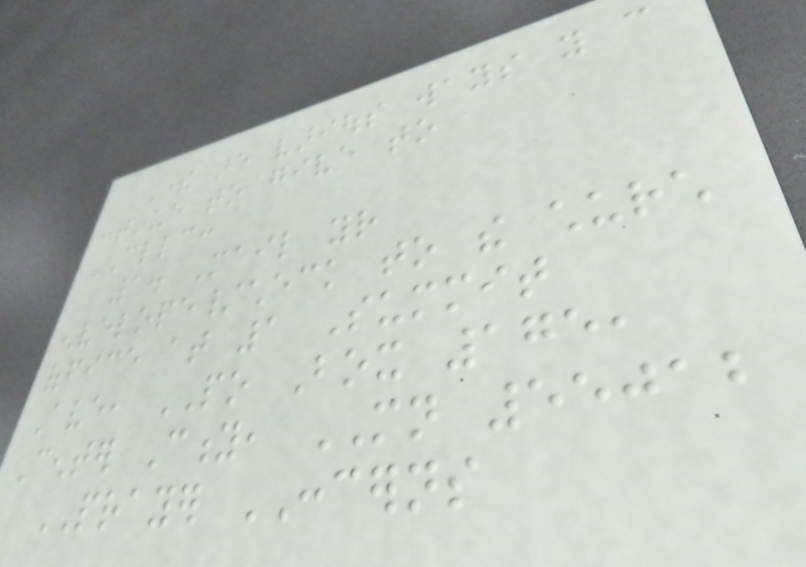There are various ways you can
continue to give to
CLLC:
1. Mail your
envelope/check to the church
office at 1 Summit
Ave, PO Box 175,
Center City, MN 55012
PRAYER CONCERNS
